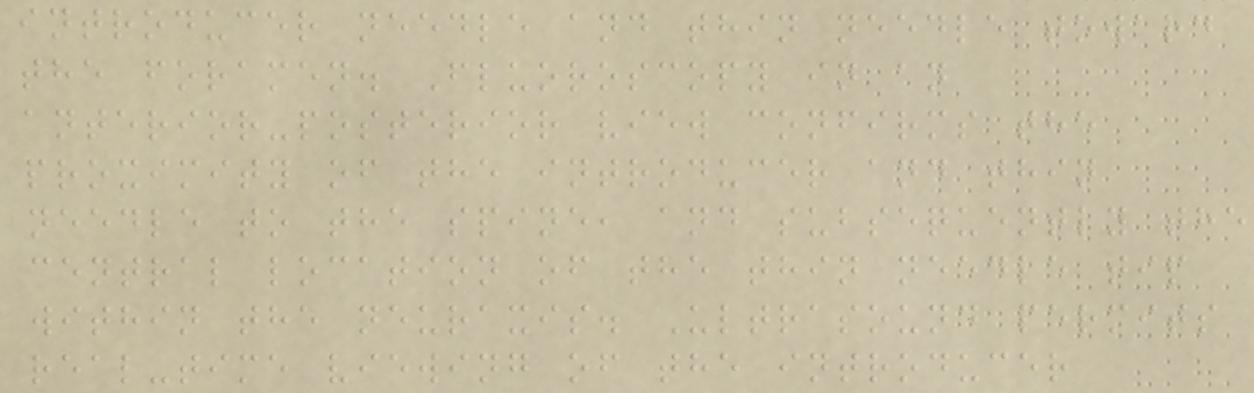introducer needle and thin needle toward
the foramen. Fluoroscopy in an
anterior-posterior view confirms the
proximity of the introducer and thin
needle to the spine, and subsequently the
central location of the thin needle tip
within the neuraxis. Ultrasound permits
real-time viewing of the introducer
